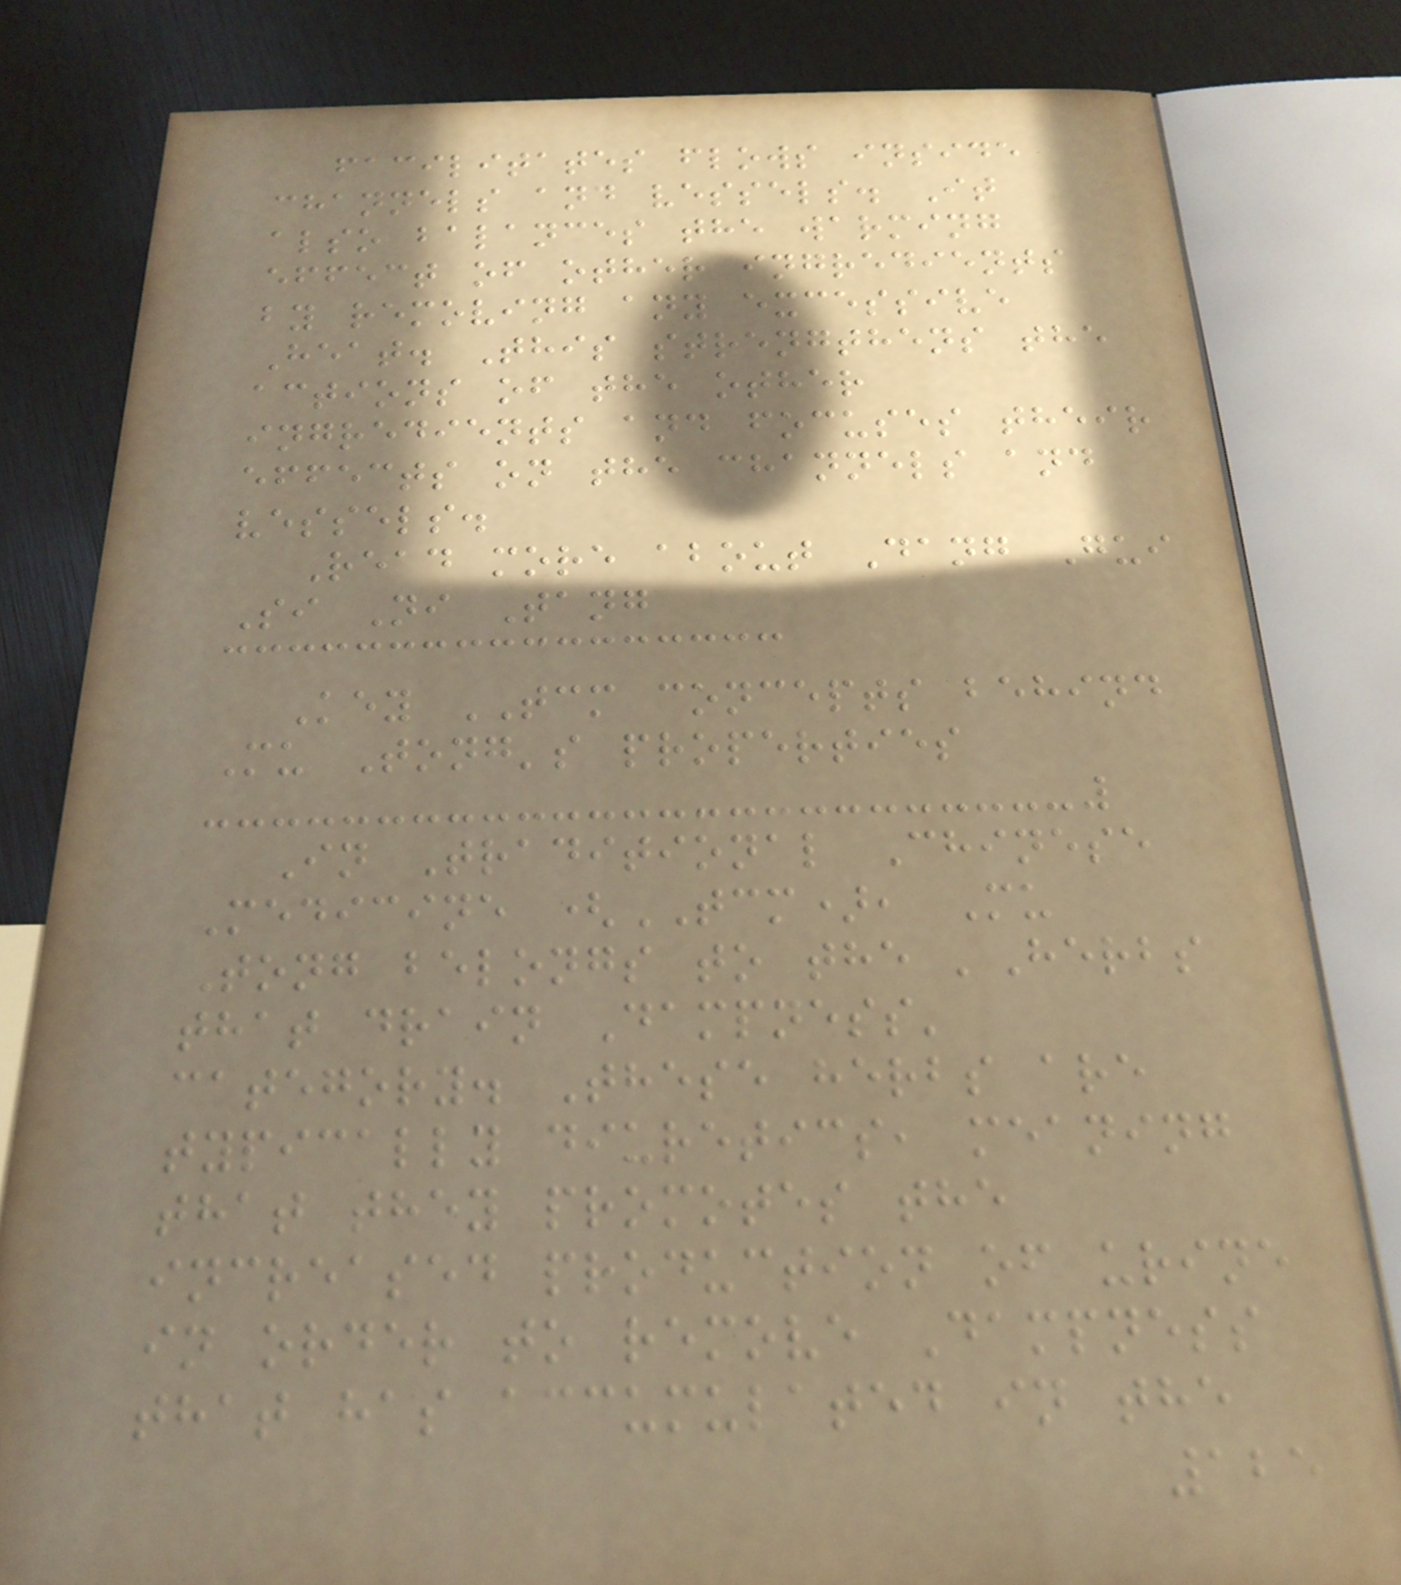facilitates flows inside
channels and vessels. It
also balances the warming
effect of other ingredients
by removing any excessive
Heat. This strengthens the
actions of the other
ingredients and focuses their
effects on the channels and
vessels.
Read more about Dang Gui
Si Ni Tang
Key TCM concepts behind
Mu Tong's properties
In Traditional Chinese
Medicine (TCM), Mu
Tong belongs to the 'Herbs
that drain Dampness'
category. These herbs are
typically diuretics, meaning
that they promotes the
increased production of urine
in order to remove Dampness
that has accumulated in the
125
